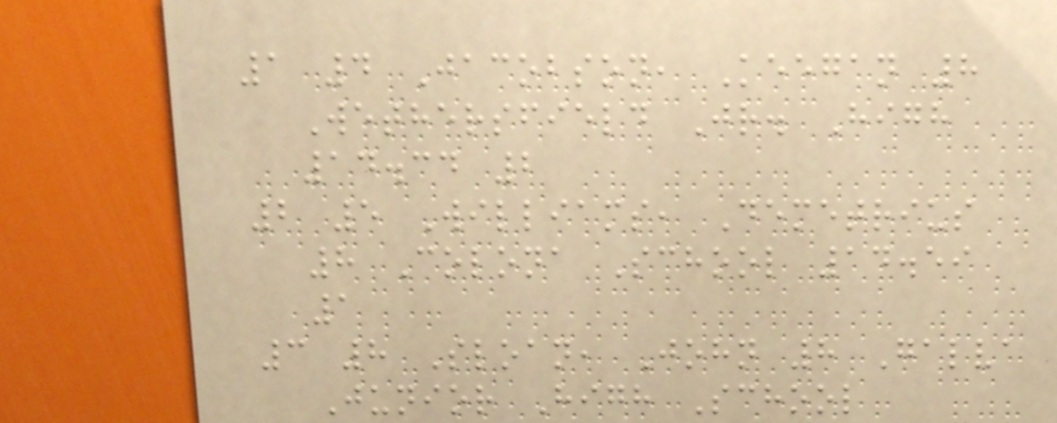1 4 Jacobson, Keegan 8
Wethersfield Jr. High
14.34 2
2 5 Williams, Demetrius
8 Colona School 14.59
1
3 8 Sloan, John 8 Galva
Junior High School
